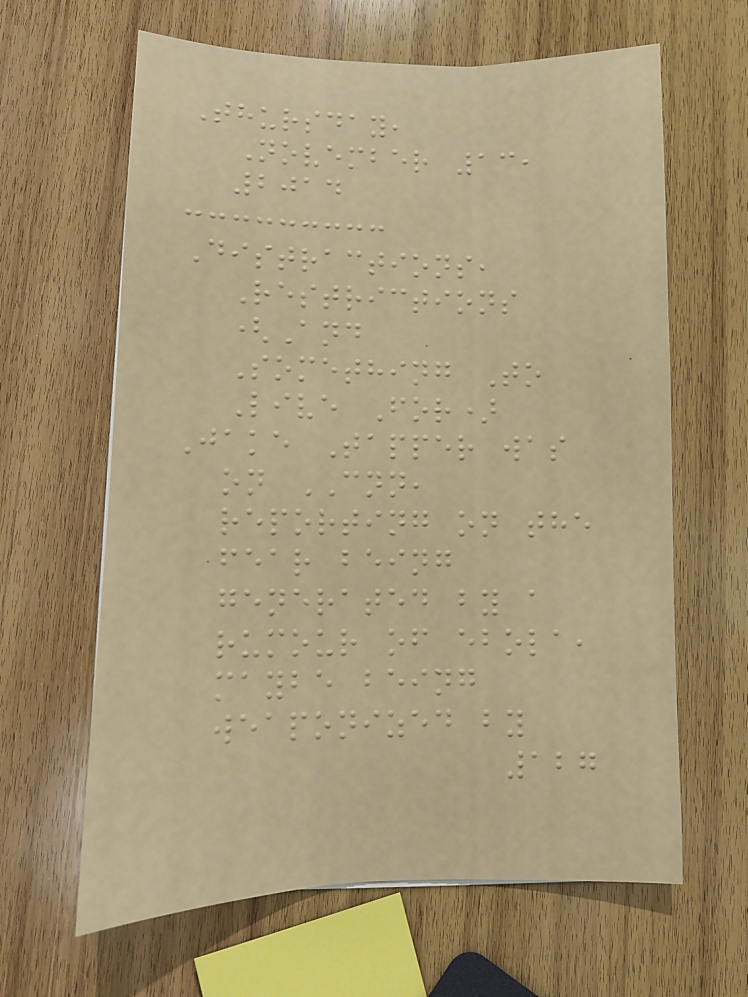Thursday,
November 13,
2014
Distractions,
Restrictions
(And
Something To
Live For)
Jake Tapper was
on CNN,
reporting on the
fear being
generated by a
rumour of ebola,
maybe being
weaponized by
127
